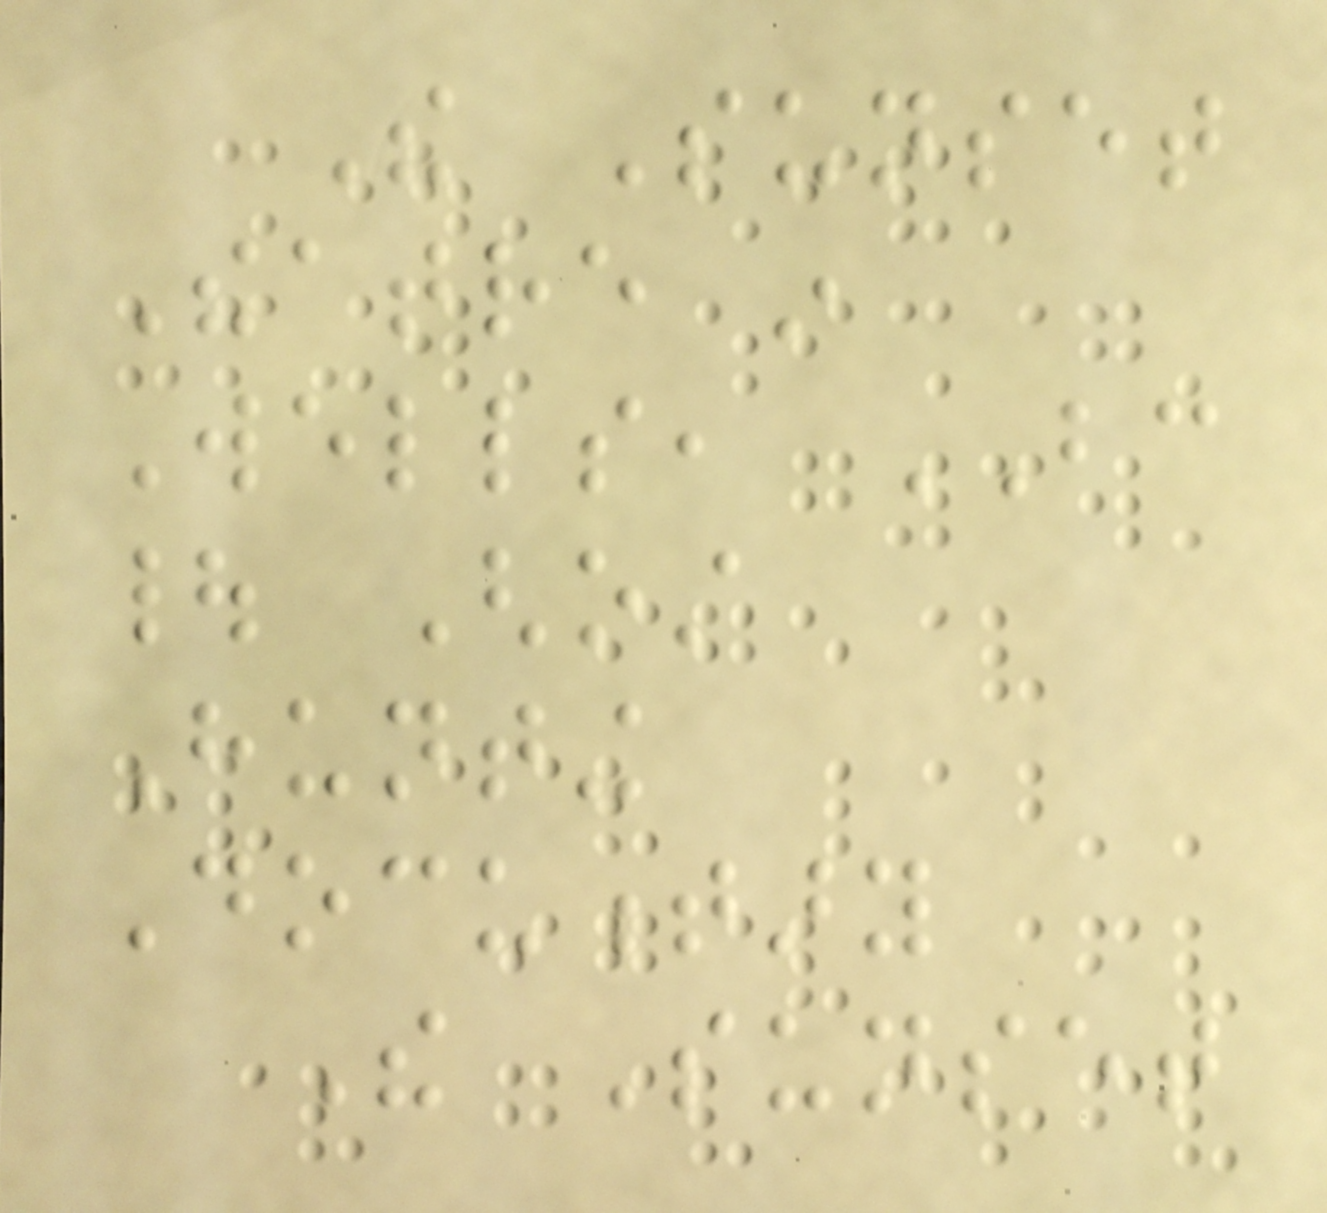The Sunset
Theatre in
Wells, BC
| Ghost
Hunting
Documentary
The Sunset
